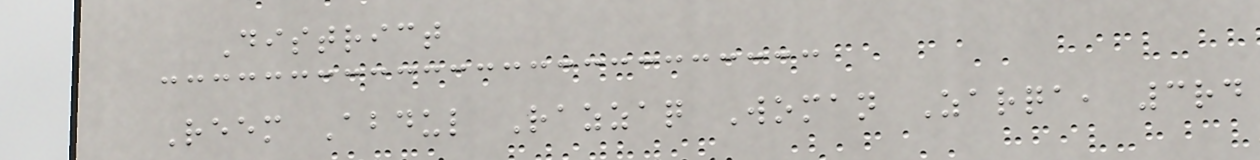District
Reem Abdul Razzaq Woman Zarqa, 3rd
